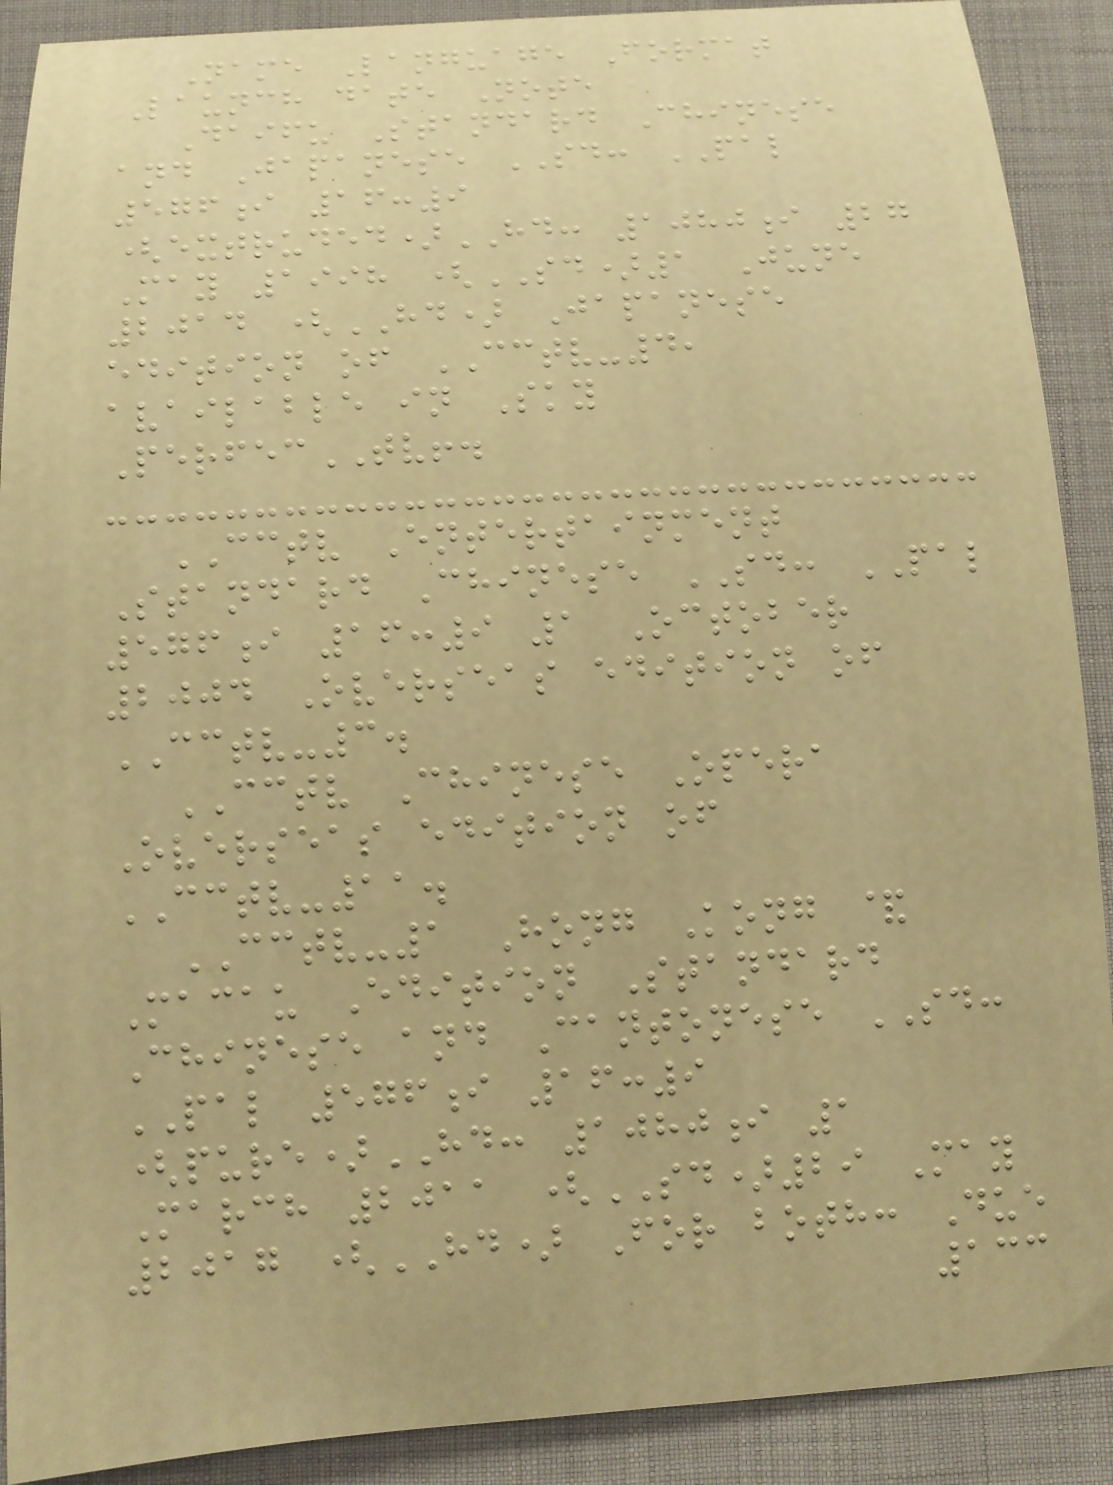Name Language Format
Launch date Note
Daifu Standard Chinese
and Japanese SD: PAL
576i 16:9
(extruded)HD: 1080i 27
May 1998 (SD)1 June
2014 (HD) Japanese
edition of CCTV-4,
available in Sky
PerfecTV!.
CCTV Entertainment
Standard Chinese SD: PAL
576i 16:9 1 October
2004 Overseas edition of
CCTV-3.
CCTV Chinese Opera
Overseas edition of
CCTV-11.
CCTV-1 Hong Kong &
Macau Edition Standard
Chinese and Cantonese SD:
PAL 576i 16:9
(pure)HD: 1080i 1
March 2011 (SD)29 May
2017 (HD) For both: Due
133
